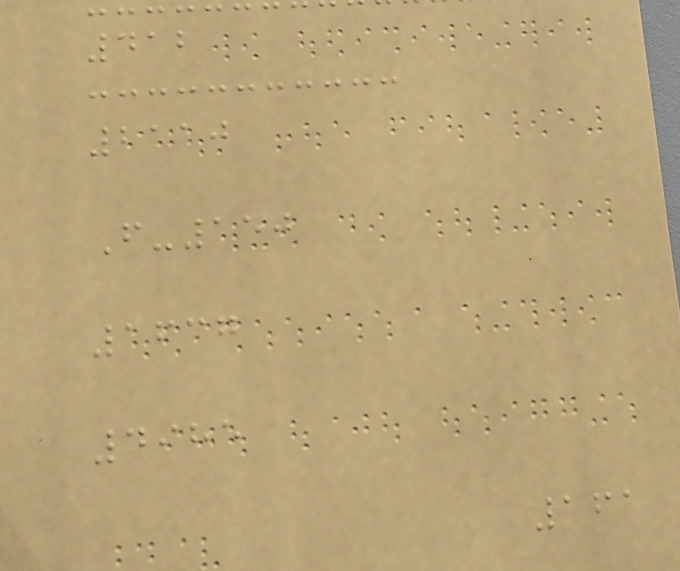412
2110
F-150
1637
4985
161
